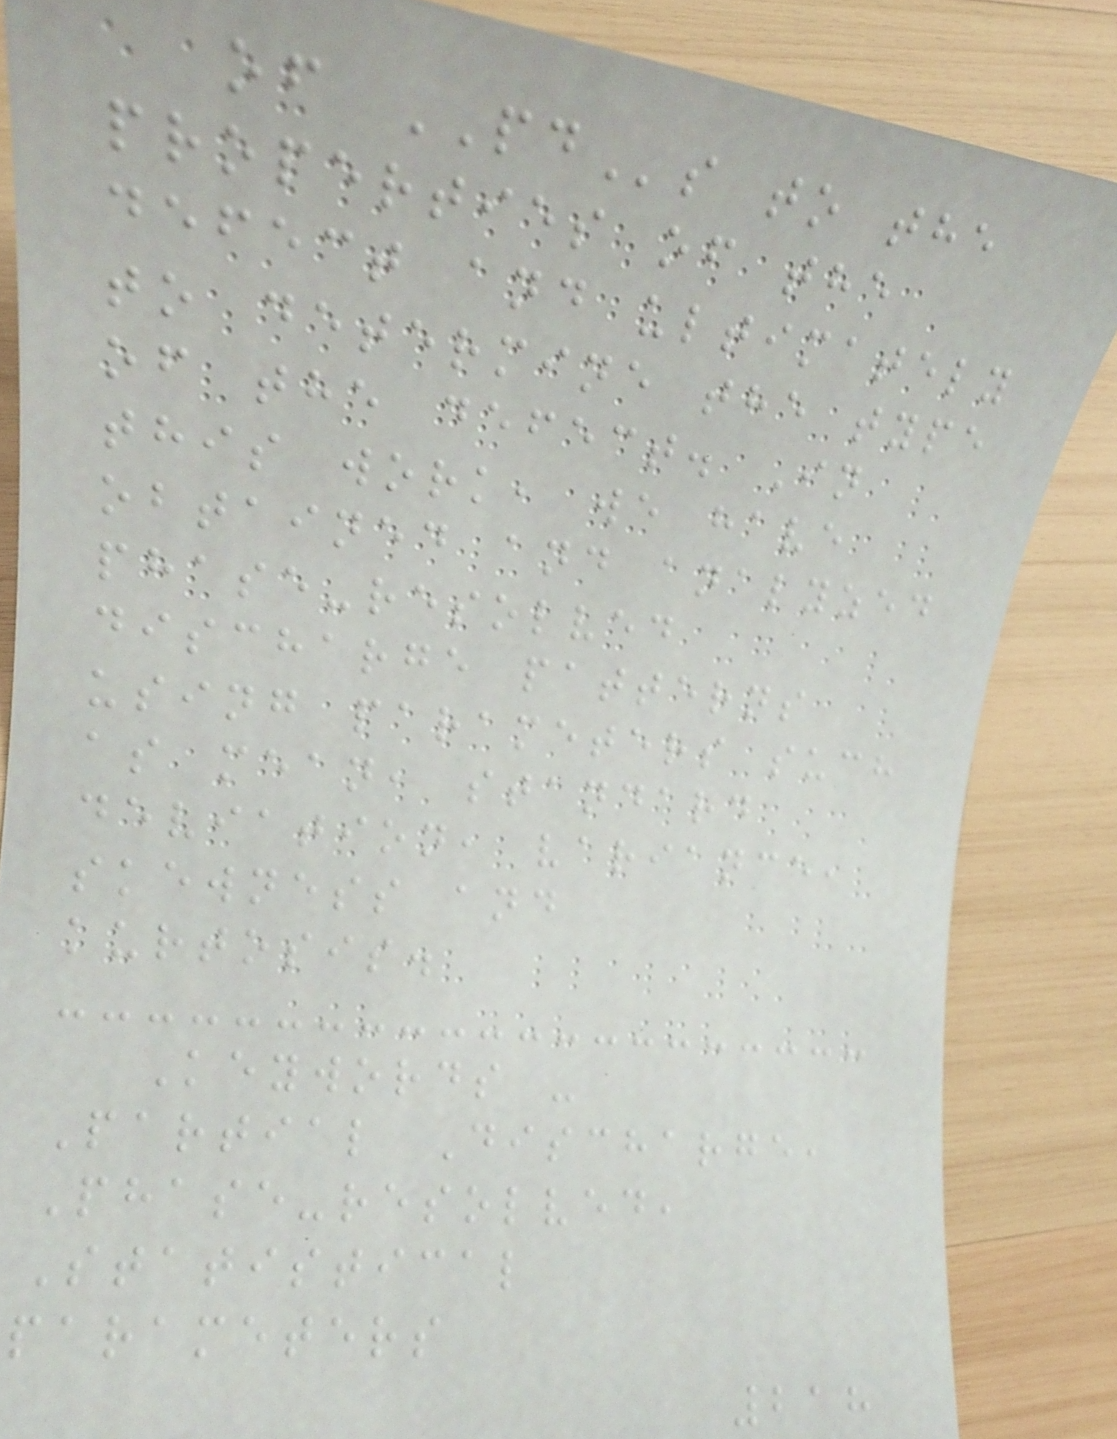of PDs to the
properties of the
defect and ultimately
to determine the type
of the defect. In
this work, we have
obtained and analyzed
phase-resolved
discharge patterns
using parameters such
as mean, standard
deviation, variance,
skewness and
kurtosis.
Keywords -
Partial Discharge,
Phase-resolved,
Statistical
parameters
218
